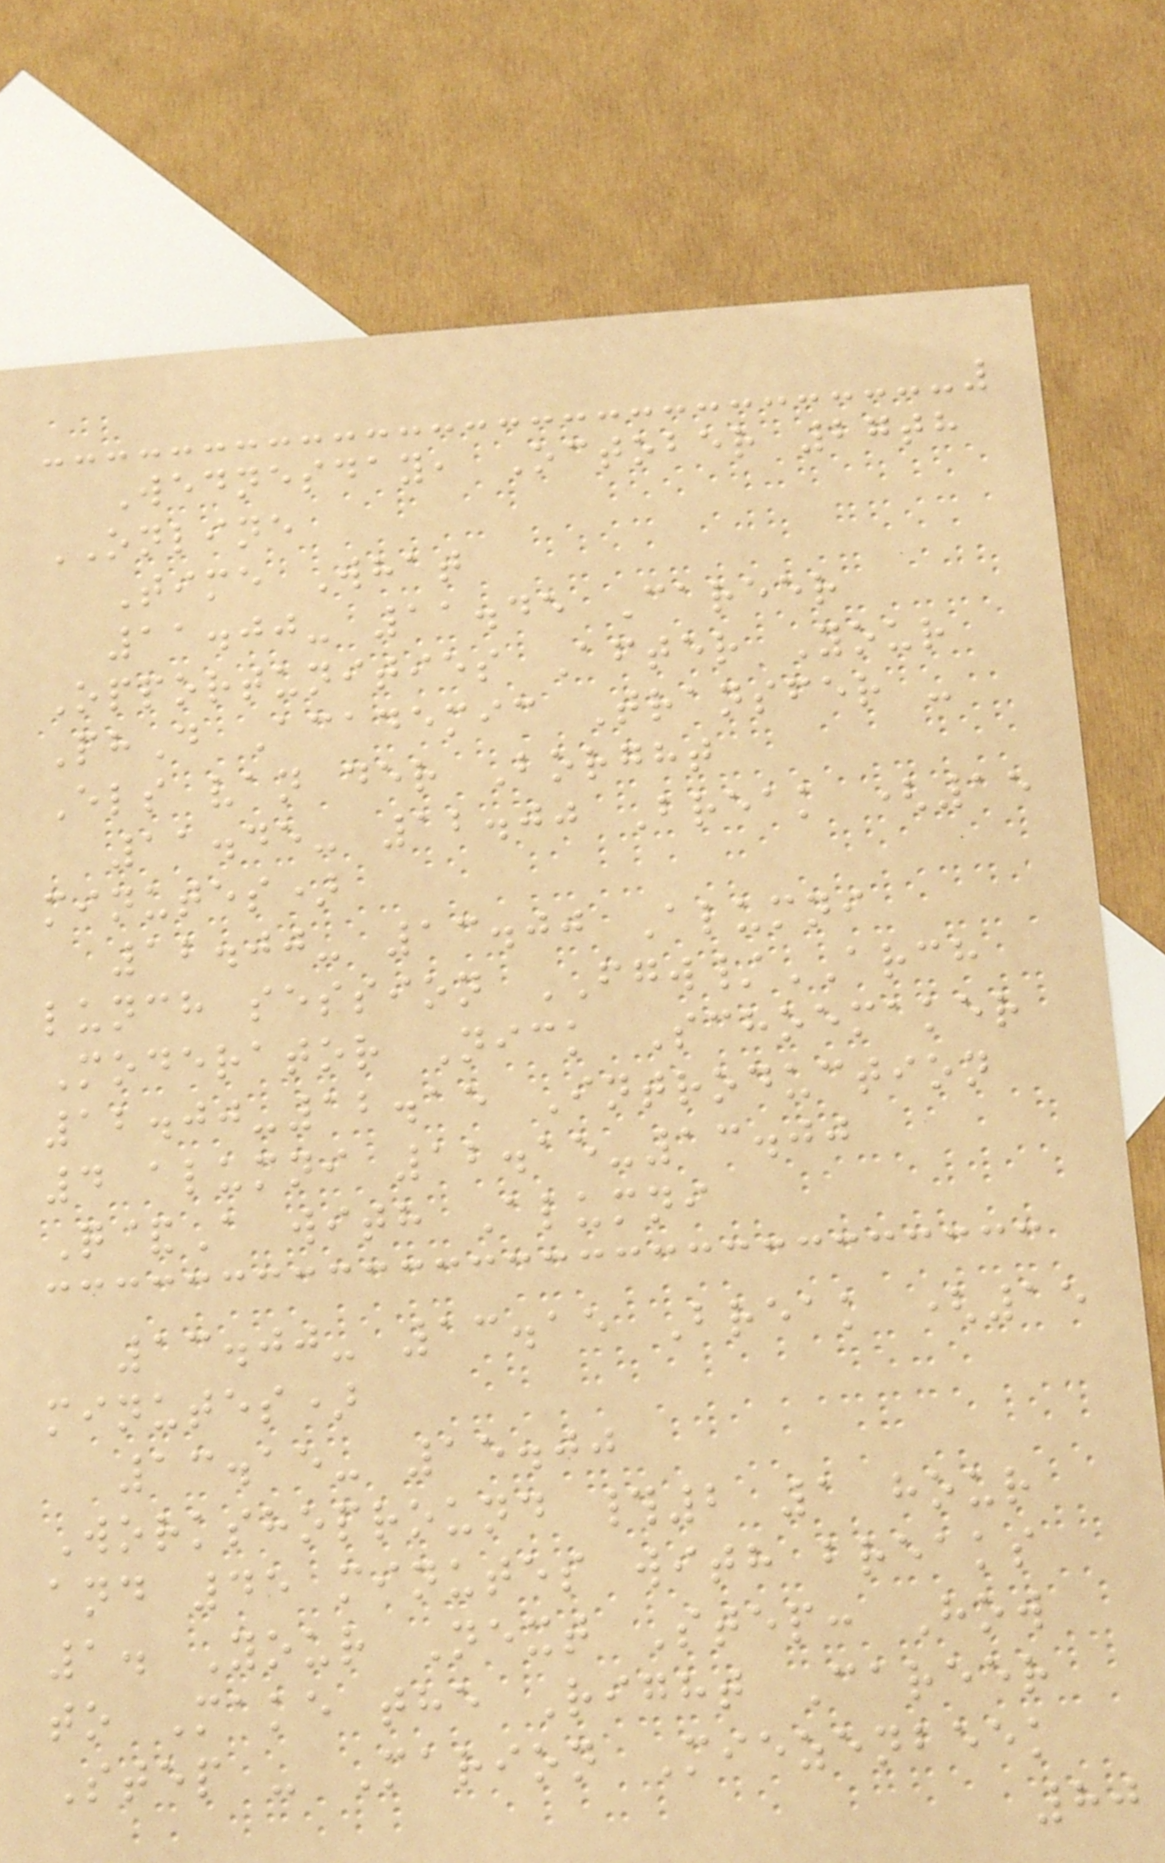Wednesday, October 27th
ONLINE
Time What
11.00- 11.45 Career
Opportunities After Your
PhD Academic Transfer -
Els van der Borght
11.45- 12.00 Break (15
minutes)
12.00- 13.00 Alumni
lunch session FGW/ARCH
Moderator Nick Schoemaker
12.00-12.15 Introduction
4 alumni 12.15-13.00
Q&A with Alumni
13.00- 13.15 Break (15
minutes)
13.15- 15.00
Workshopround #2 1 hour
and 45 minutes with breaks
1. Your Next Step: How
to Make the Right Career
Step - Marion Miezenbeek
80
